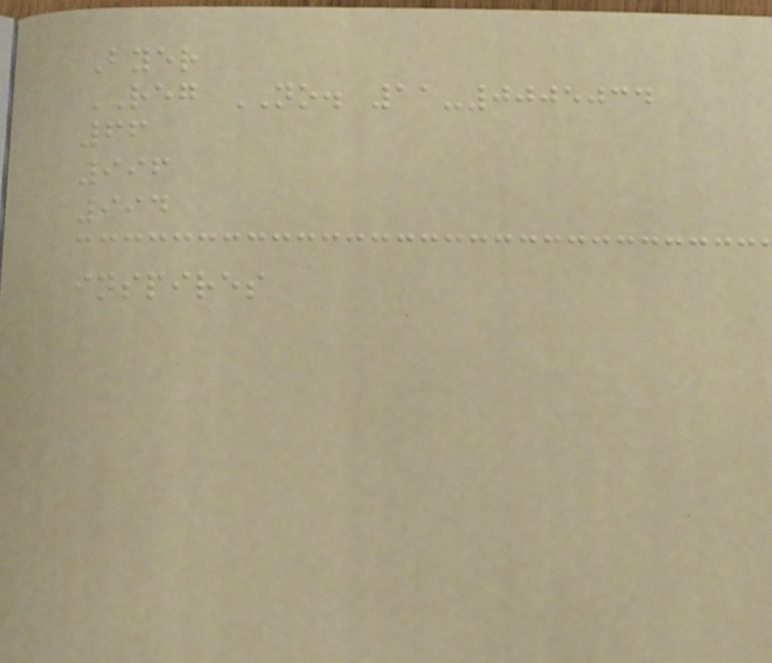Byer
REG NO. 11-0005034
66
996
994
inspires
